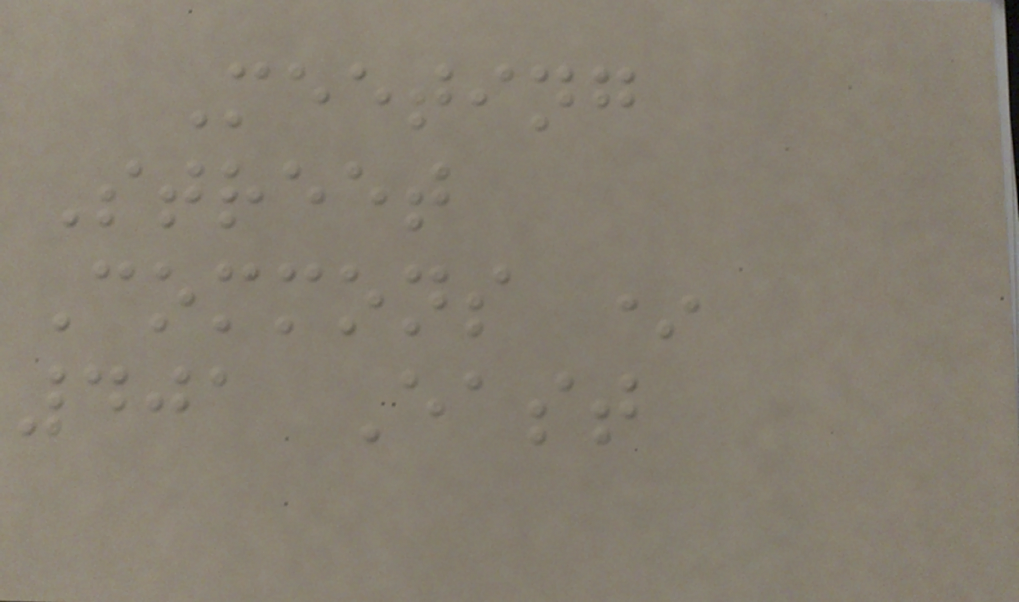Meeting
Street
Commons *
401 East
